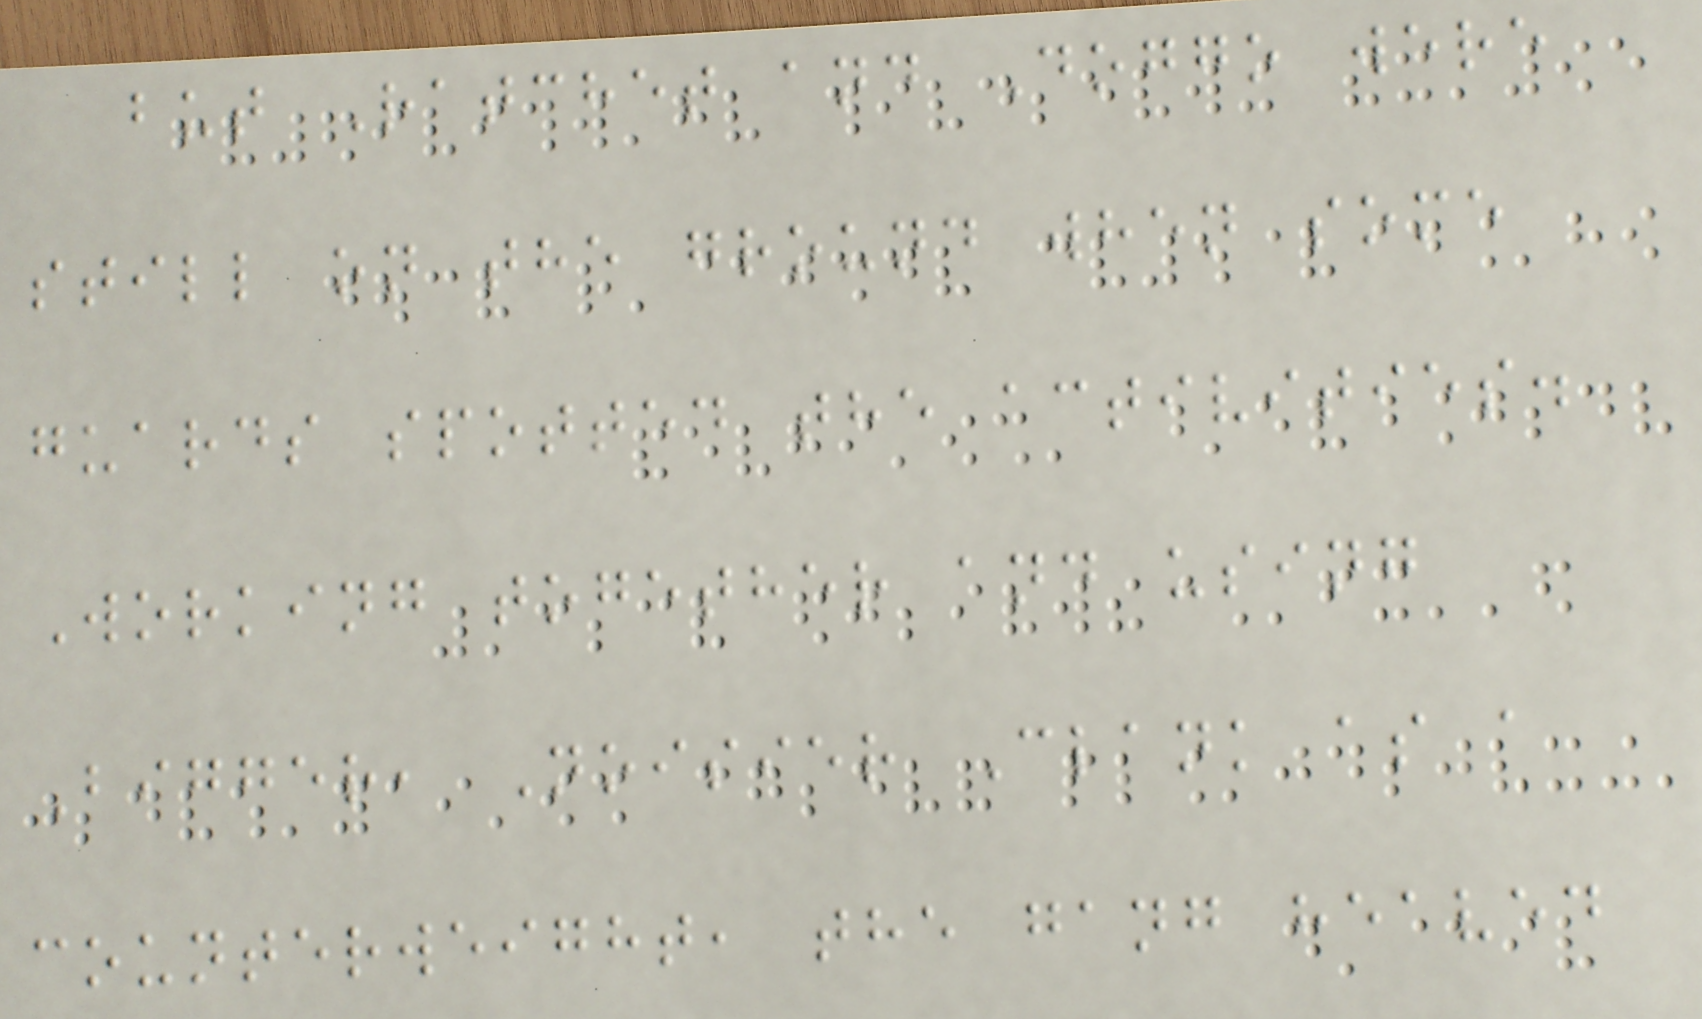but Ratchet and Doggo were
still on the ground when some
guards spotted the activities.
Working together and using
Bigger, Noisier Clank as a
counterweight, the gang heaved
